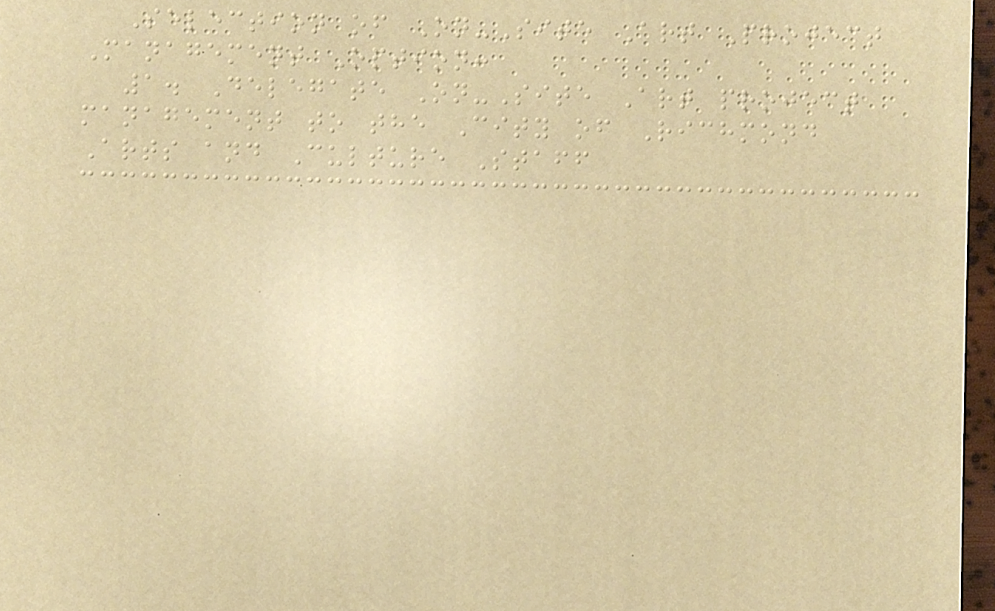Selection of On-Site Art Project
Management Option:
1. Delegate On-Site Art project
management to the City of Richmond
Arts and Culture Staff
